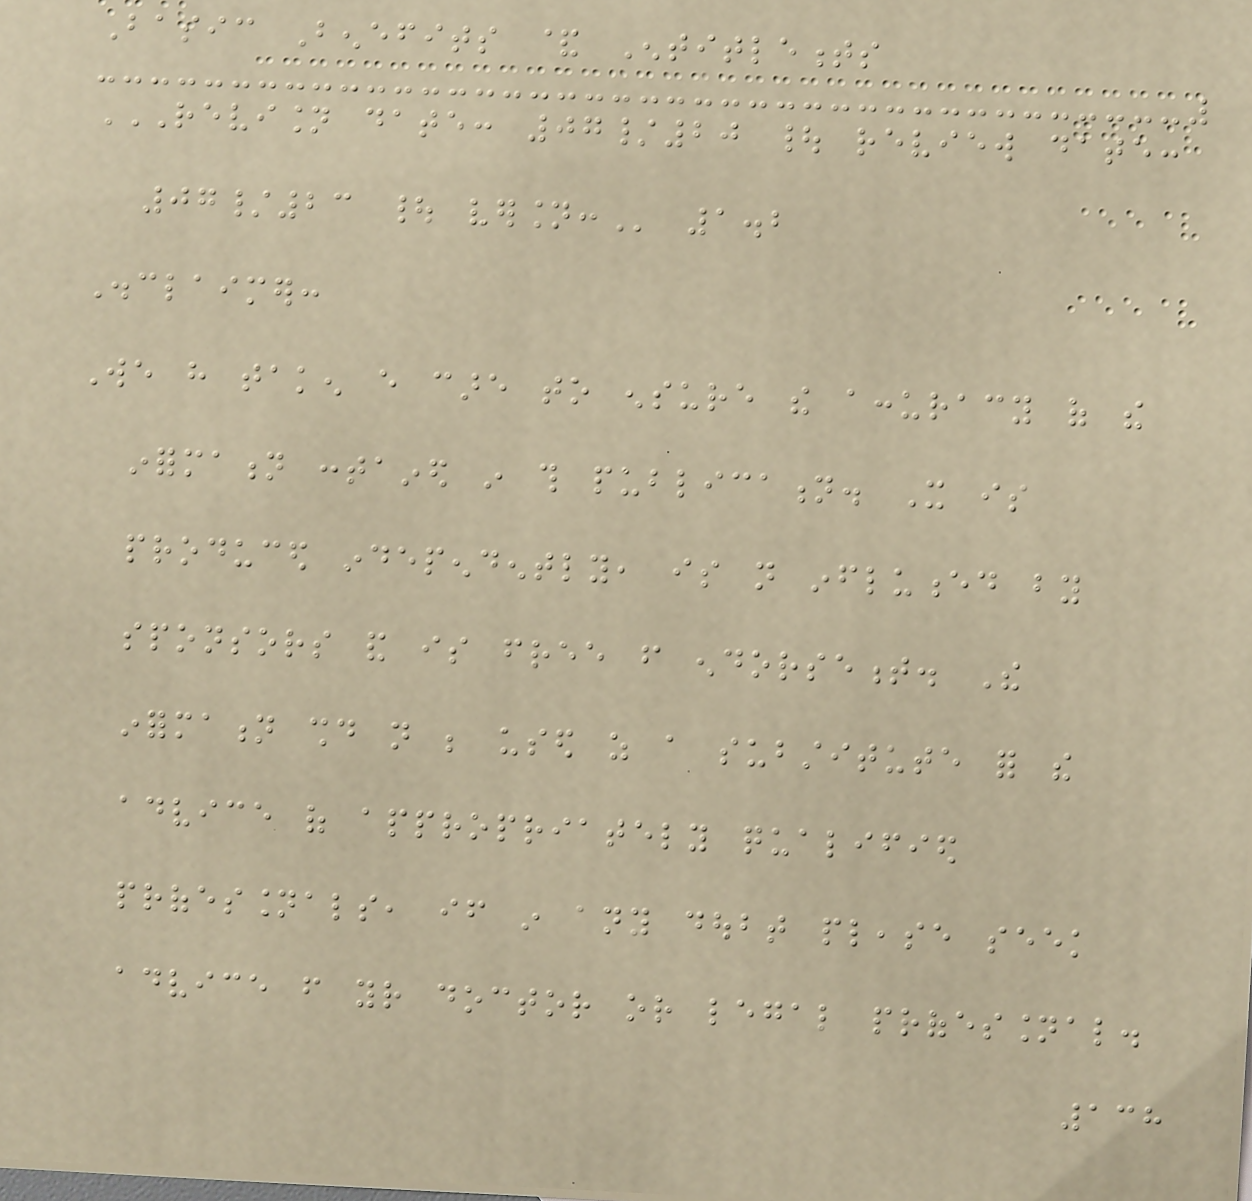Basic Benefits & Entitlements
REVISION DATE: 07/20 | REVIEW DATE:
07/23 | VERSION: 1.2
Disclaimer:
We have taken every care to ensure the accuracy of the
information contained in this publication. It is
produced independently, is not influenced by
sponsors and is free from endorsement. The
information should not be used as a substitute for the
advice of appropriately qualified
professionals, if in any doubt please seek
advice from your doctor or legal professional.
138
